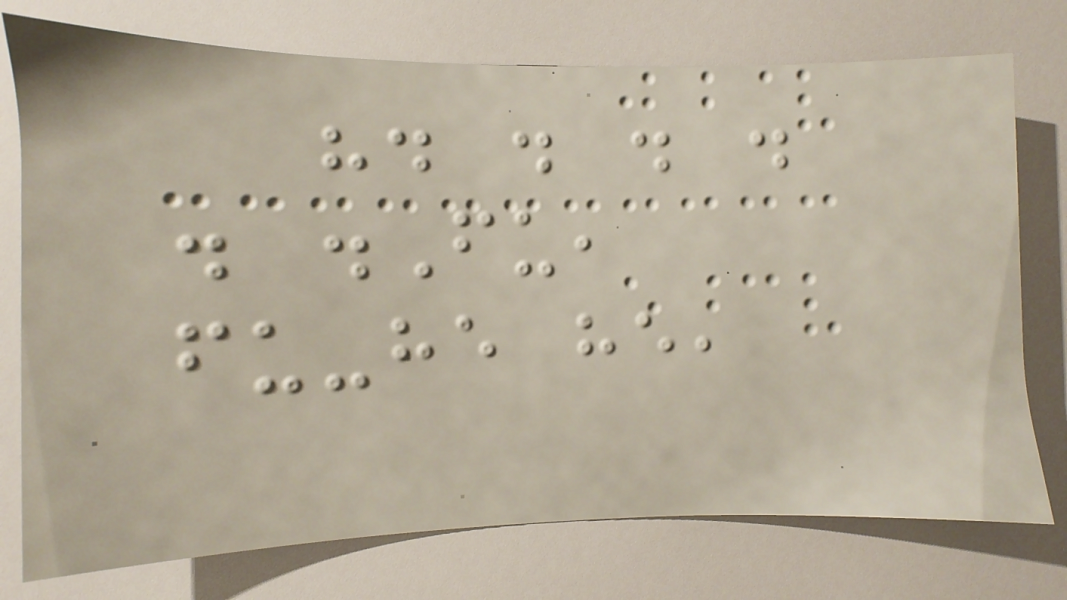". . . .
. .Fu,
fu-he he,
